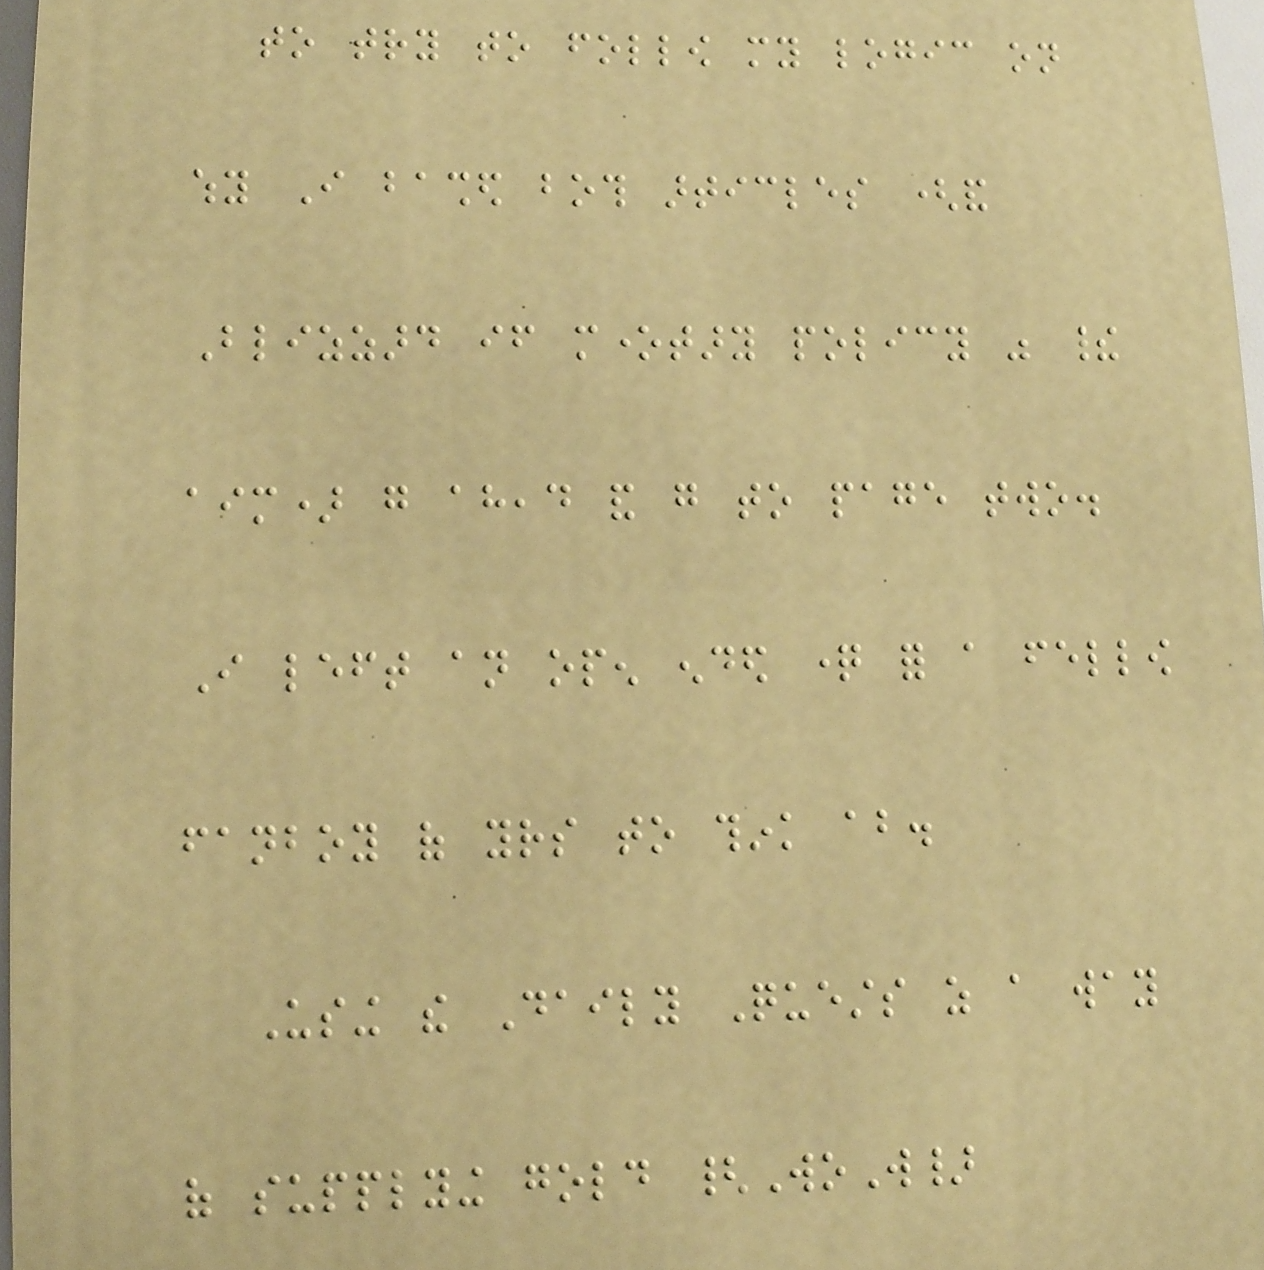to try to follow my logic on
why I bashed both articles (and
Blizzard if monetary policy was their
aim) go ahead and go to page two.
I left an open ended question for a fellow
fanboy of yours to think about.
Using the Daily Quests as a way
of supplying gold {WoW}
